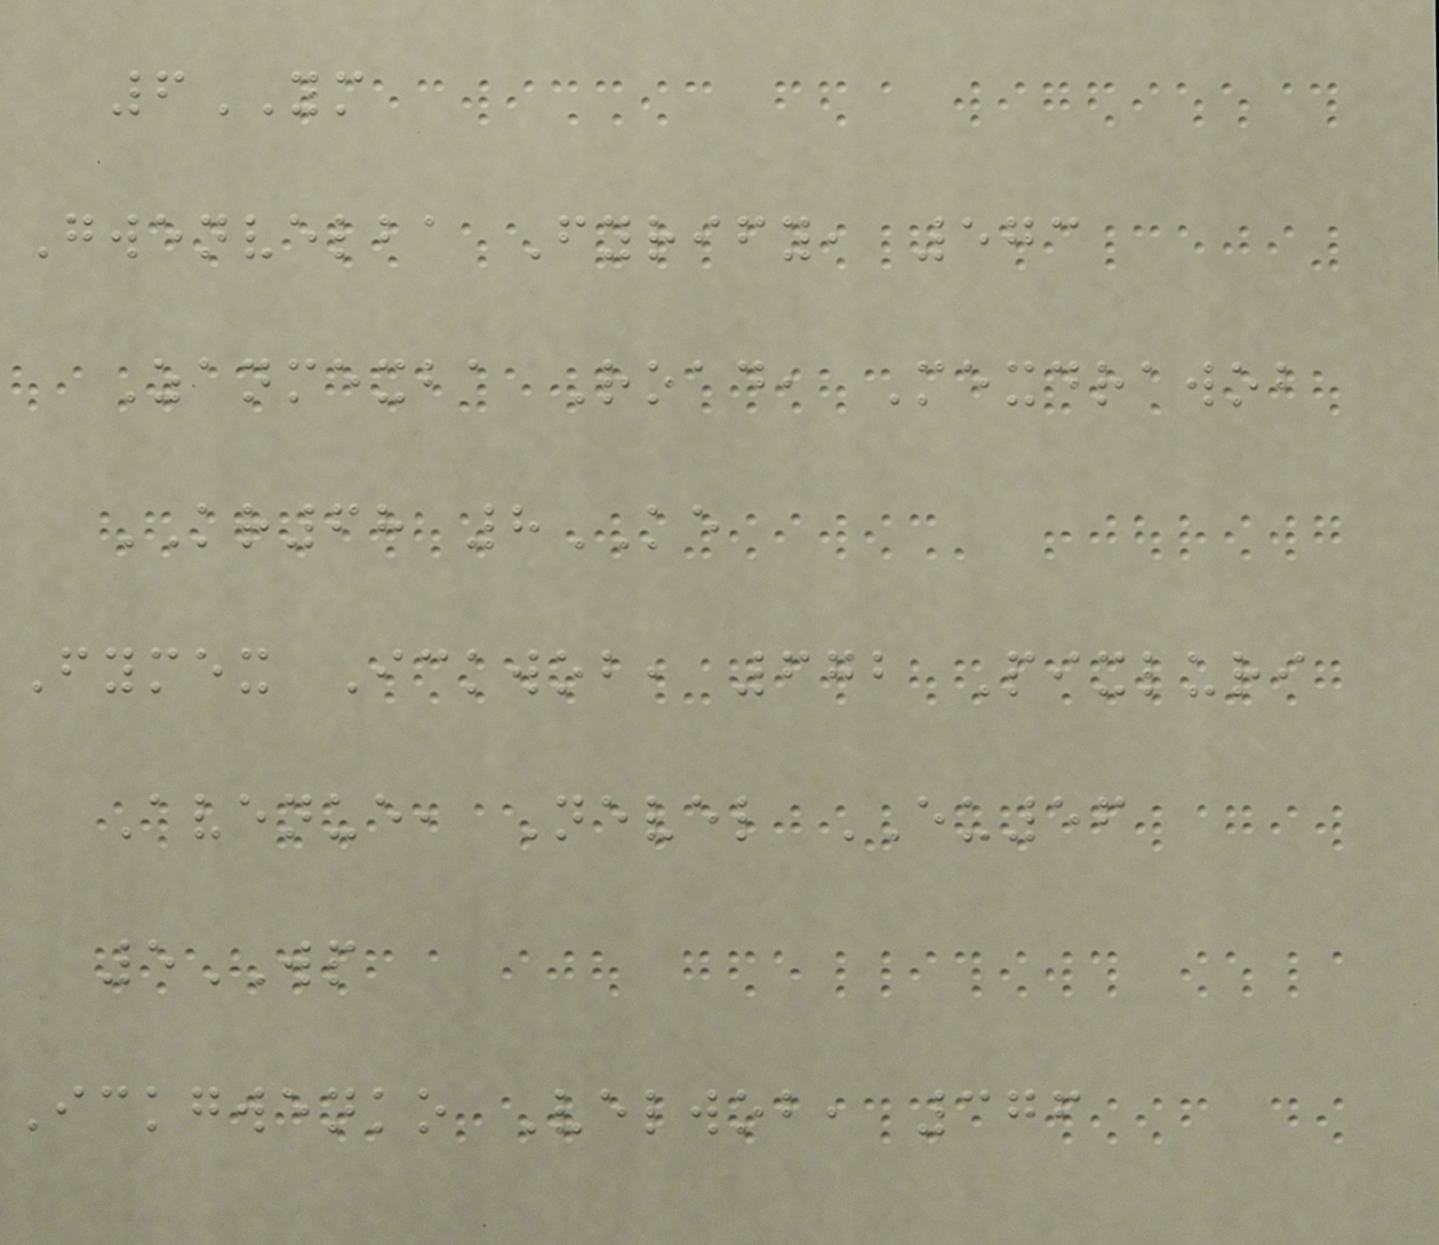6YM
Gwenvelba Fyrify, 573
Zanmexba Road, Mexdrawob
KR68 8KE
Fymex Ickwob, 672 Pixluri
Avenue, Nevel EU56
5WP
Ickgwenko Velwob, 376
